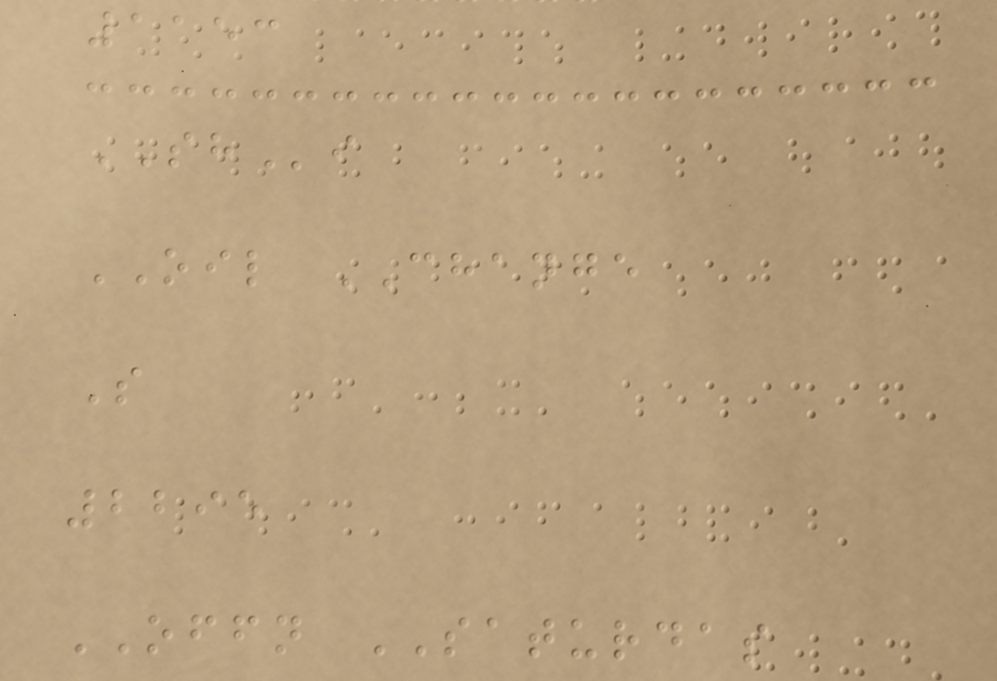1153
SHi
OIL CHANGE
S
2295
OFFN SATURDAS
